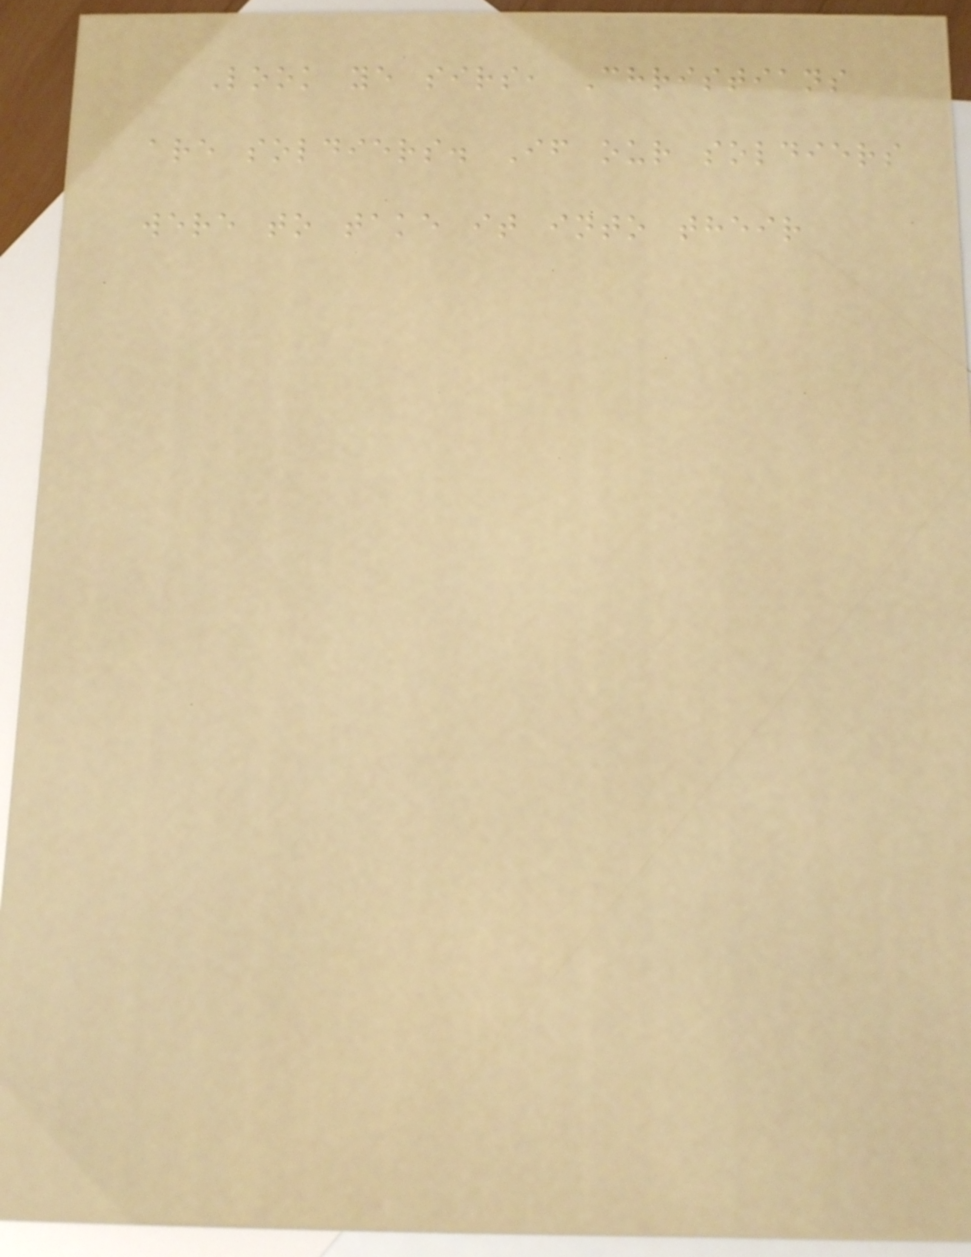Look ye sirs, Christians
are soldiers. If our soldiers
were to take it into their
